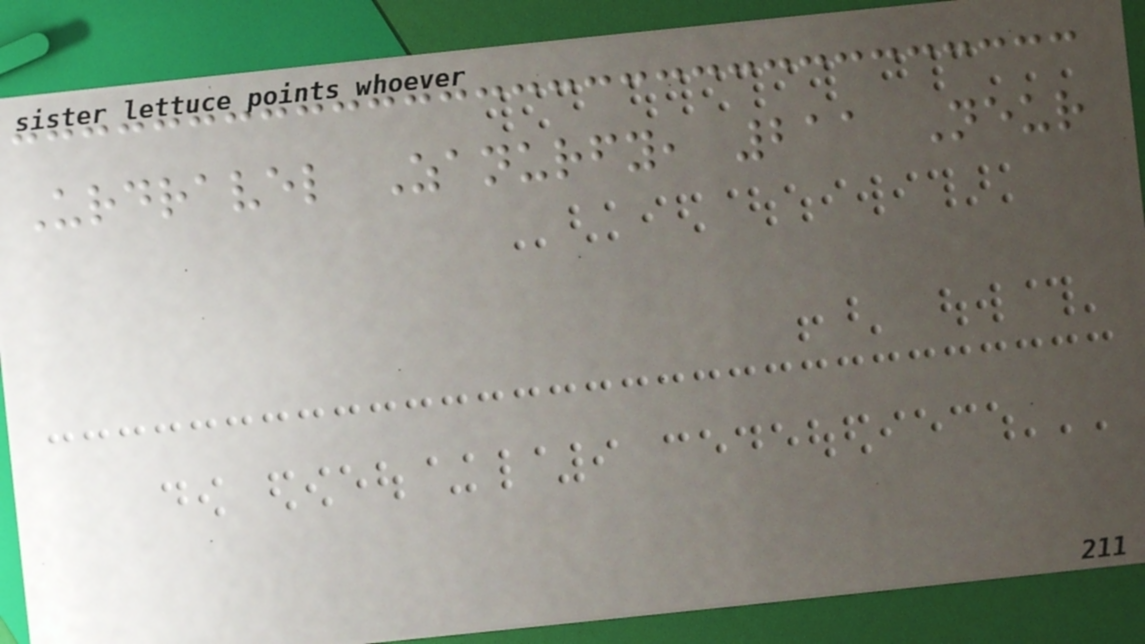Urdravel Zanurfy, 211 Neur
